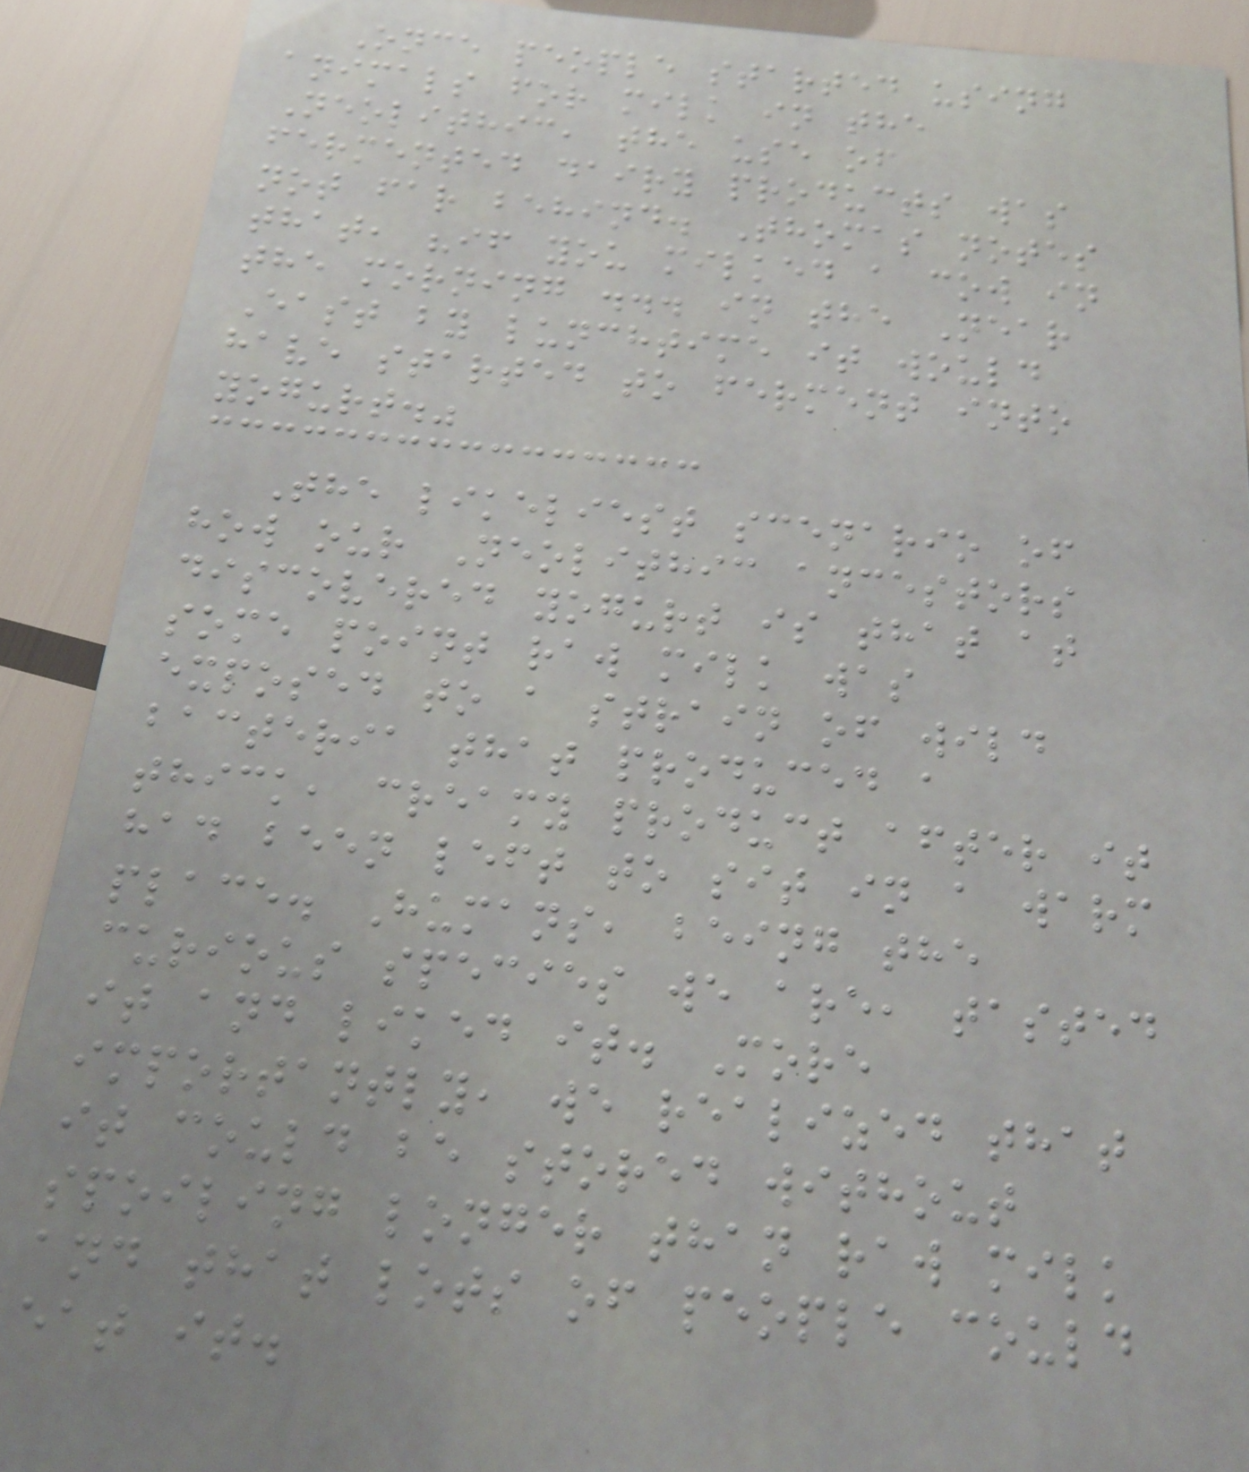Once people started using
animals for milk in the
Neolithic, the use of
fermented dairy products was
not far behind. Thomas notes
that, "if you milked a cow in
the morning ... in the Near
East by lunchtime it would
have started to ferment into
yogurt."
The likeliest scenario of
how our Neolithic ancestors
discovered yogurt is that at
some point raw milk was
exposed to a strain of wild
bacteria that produced a
thick, creamy product after it
had been left to sit in a warm
place. Humans, being the
curious species we are, tasted
it and liked it. More
importantly, we realized that
it could be stored without
spoiling longer than raw milk
and that lots of people could
eat it.
